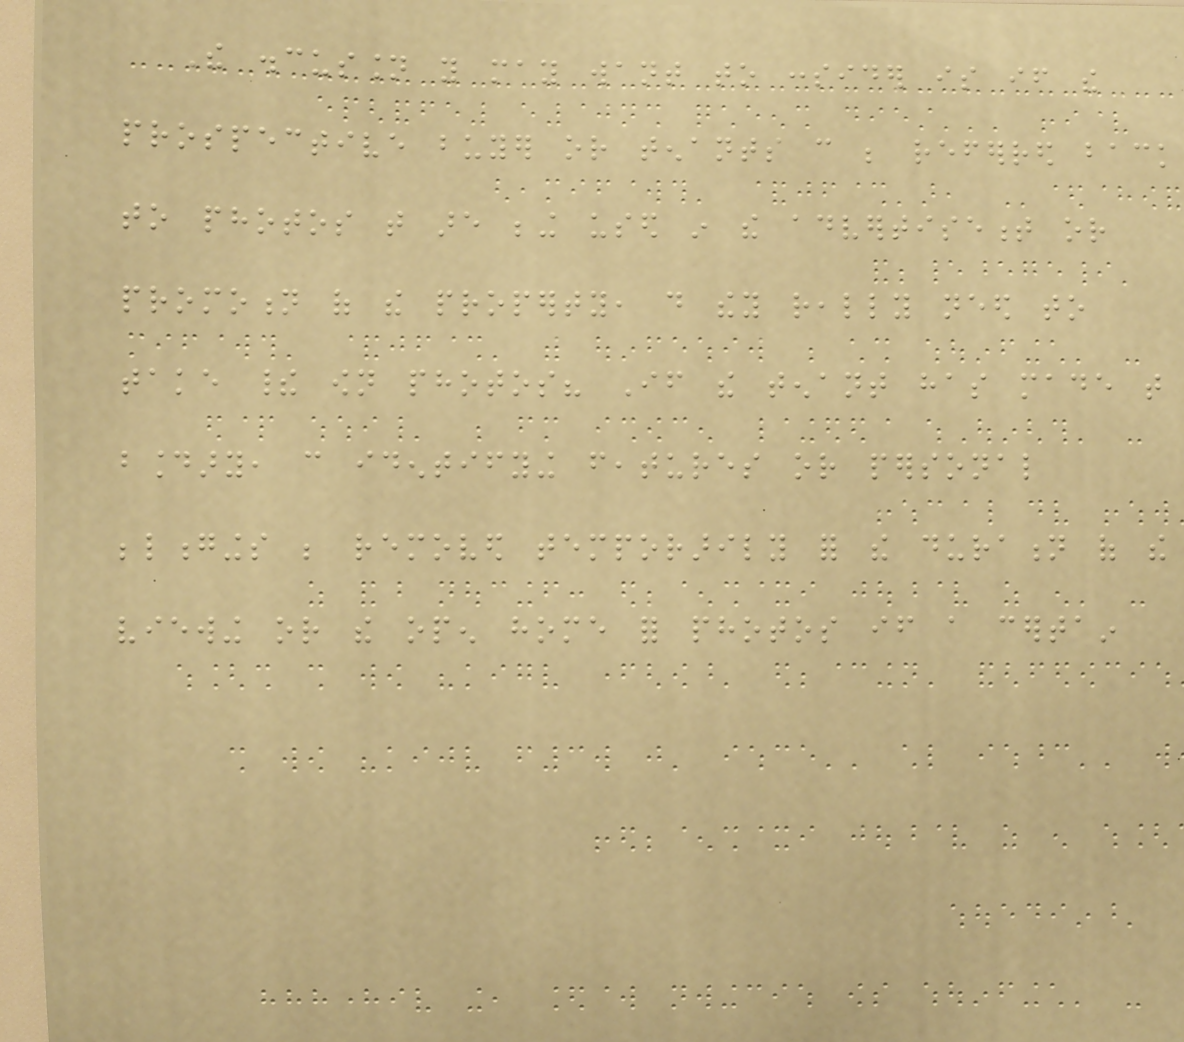The discussion you may want to consider is if the
prospective buyer or tenants can be referred back
to photos that are being used in the advertisement or
promotion of the property, do they really need to
take their own photos? If the tenant has made that
boundary, can identifying features or personal
belongings be removed temporarily for the duration of the
viewing or the open home for photos if a certain
